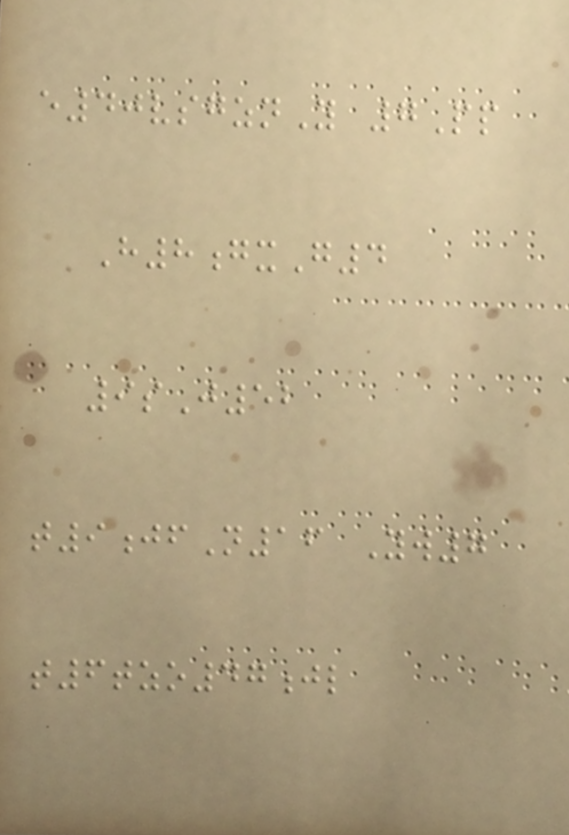e40vsgznY 7Pp
H8gxG4
9sJ52
t9jfN16 Yw7
t6tzo47jl
